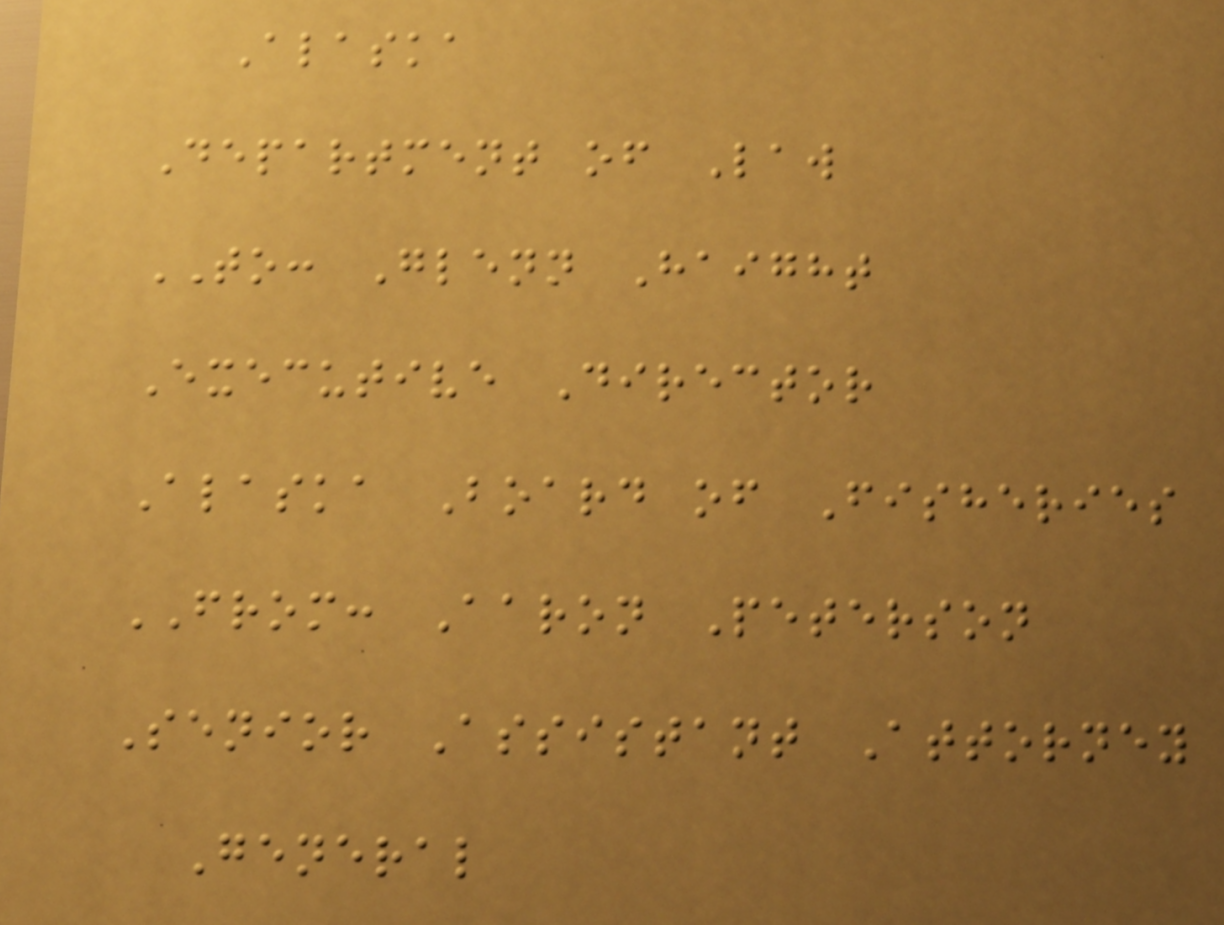Alaska
Department of Law
TO: Glenn Haight
Executive Director
Alaska Board of Fisheries
FROM: Aaron Peterson
Senior Assistant Attorney
General
